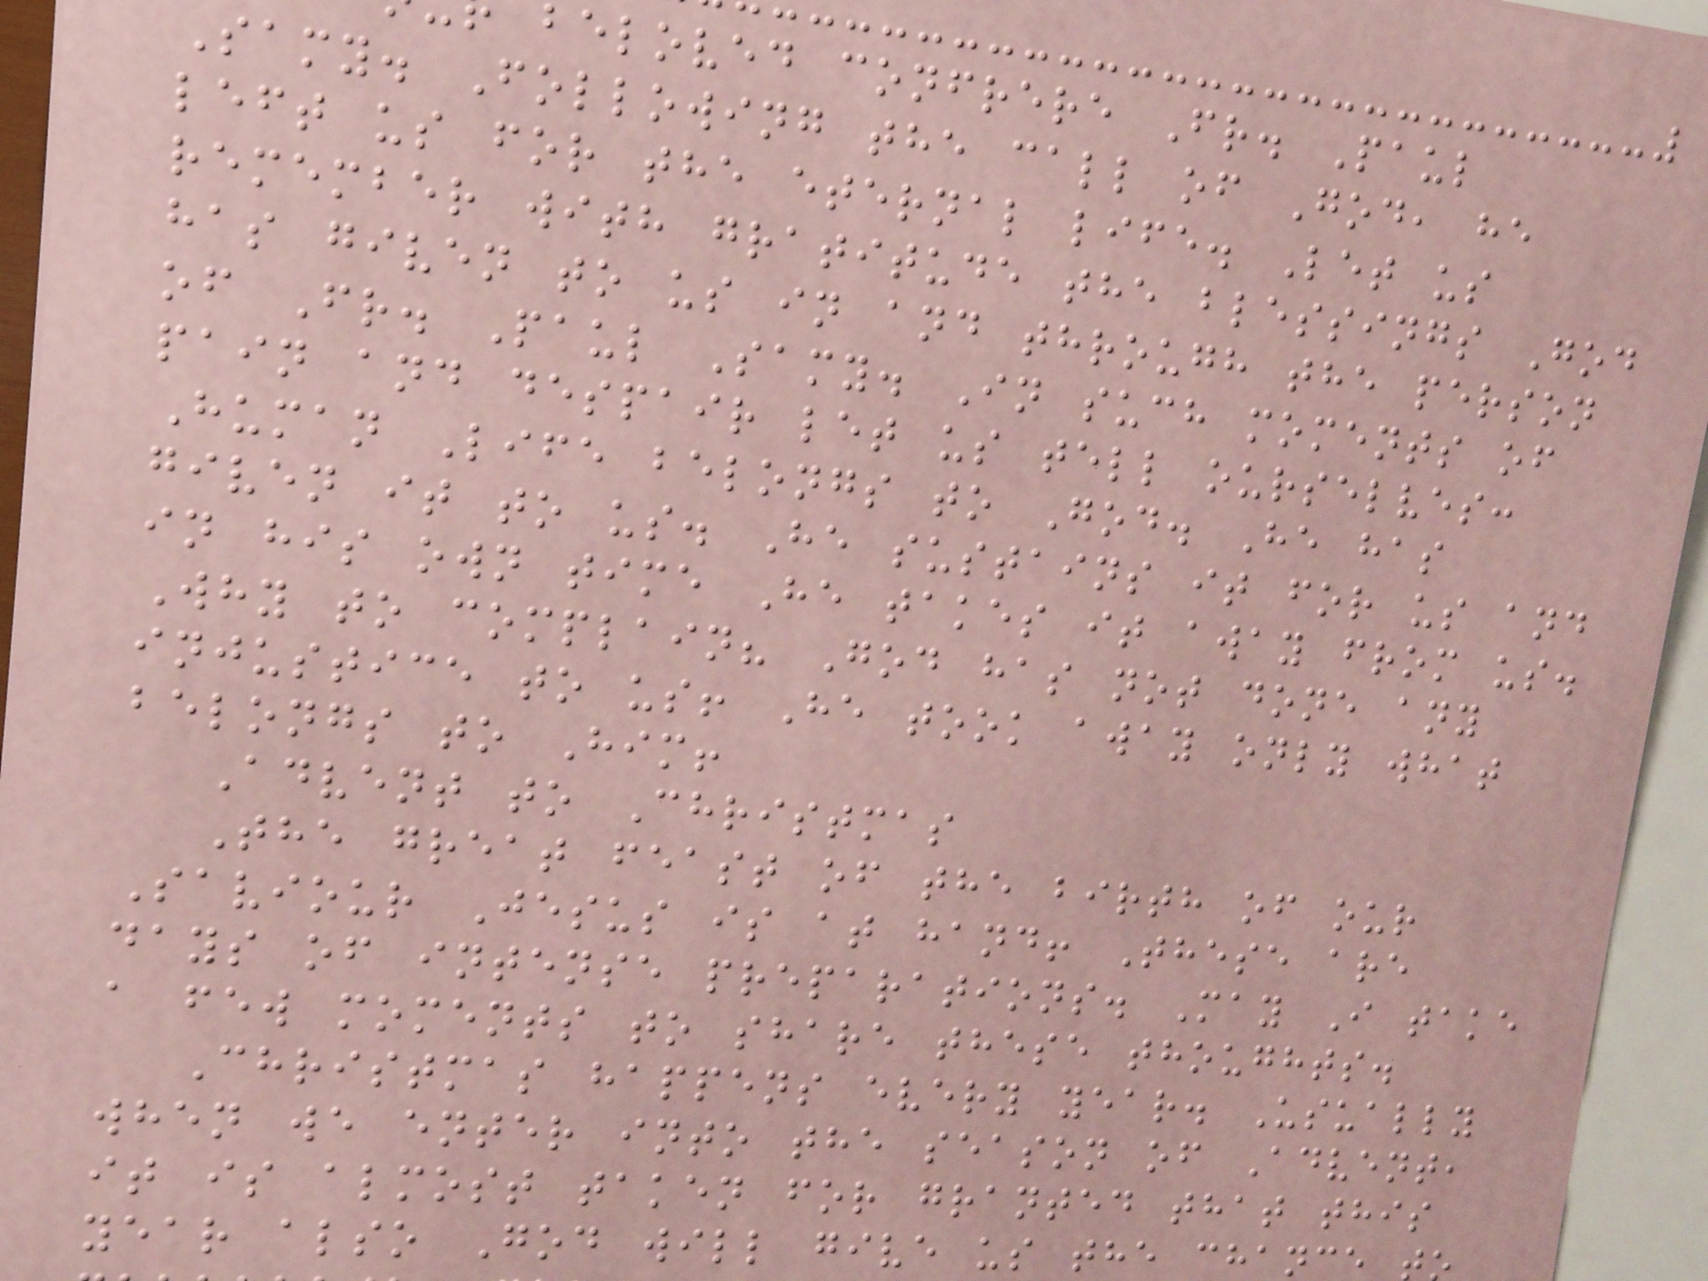beloved confrere Fr. Paul
Samy. Following the call of God, he
left us for the eternal life. Let us
remember with gratitude the blessings God
has given to us in and through the person
of Fr. Paul Samy. In such moments of
pain and despair let us tell ourselves:
Human Life belongs to God. He has
given it to us. He sustains it for us and
in his own time He takes it away from us.
Why to complain? God has not done any
injustice to us! He took away only what
belongs to Him!
Advent to Christmas
The great feast of the birth of our
Saviour Jesus is at hand! These are
days of intense preparations. May I take
a few moments to share these thoughts.
Christmas happens every year. Usually
when we enter into the season of Advent,
it is almost taken for granted that this
year also God will give us the chance
